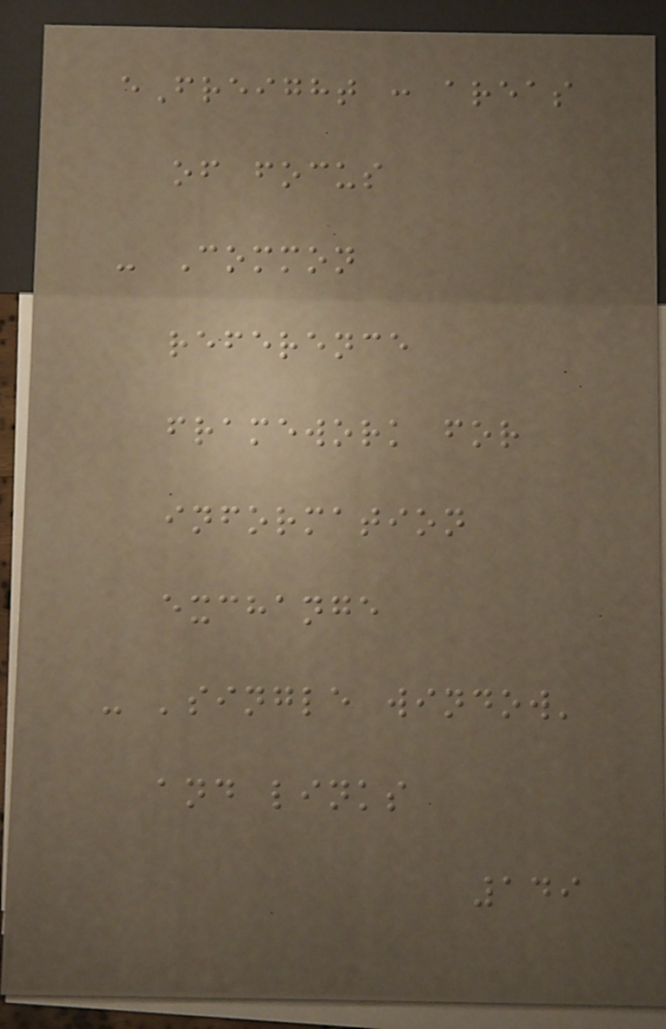eFreight : areas
of focus
- Common
reference
framework for
information
exchange
- 'single window'
and links
149
